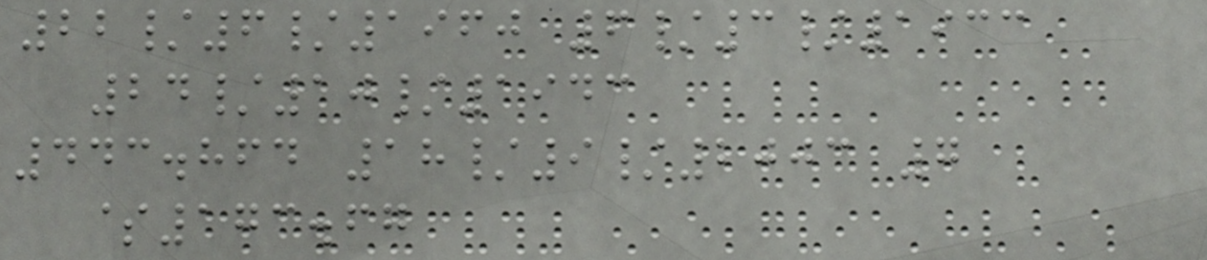22/6/1960 6/3/1933
24/10/1943
443.864 18/9/2003 7
$173.67
